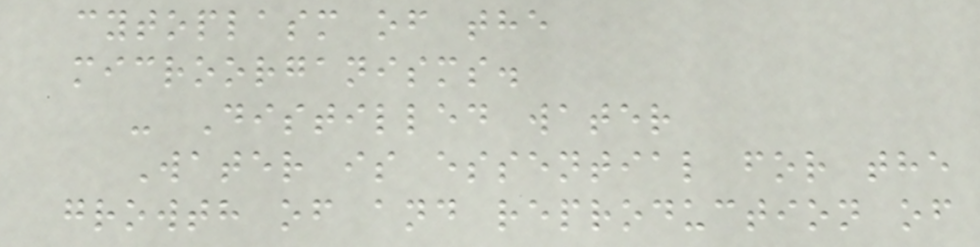cytoplasm of the
microorganisms.
- Distilled water
Water is essential for the
growth of and reproduction of
